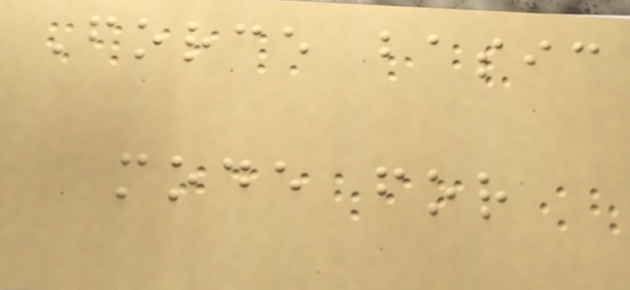Force basic
mode for
